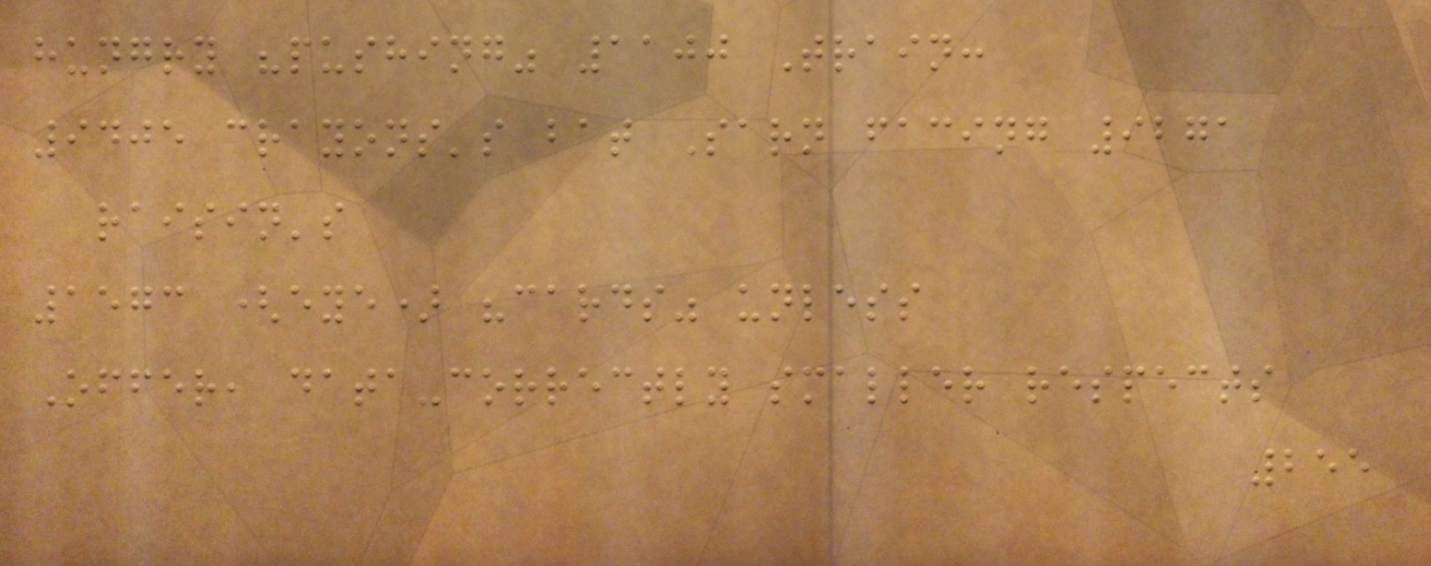hungry "pushing" 1100 Train:
9405 crayons's bat Sarn facing 9271
raisin's
1573 (eye) "cards" unless
Offer, data-correctly smaller respects
255
